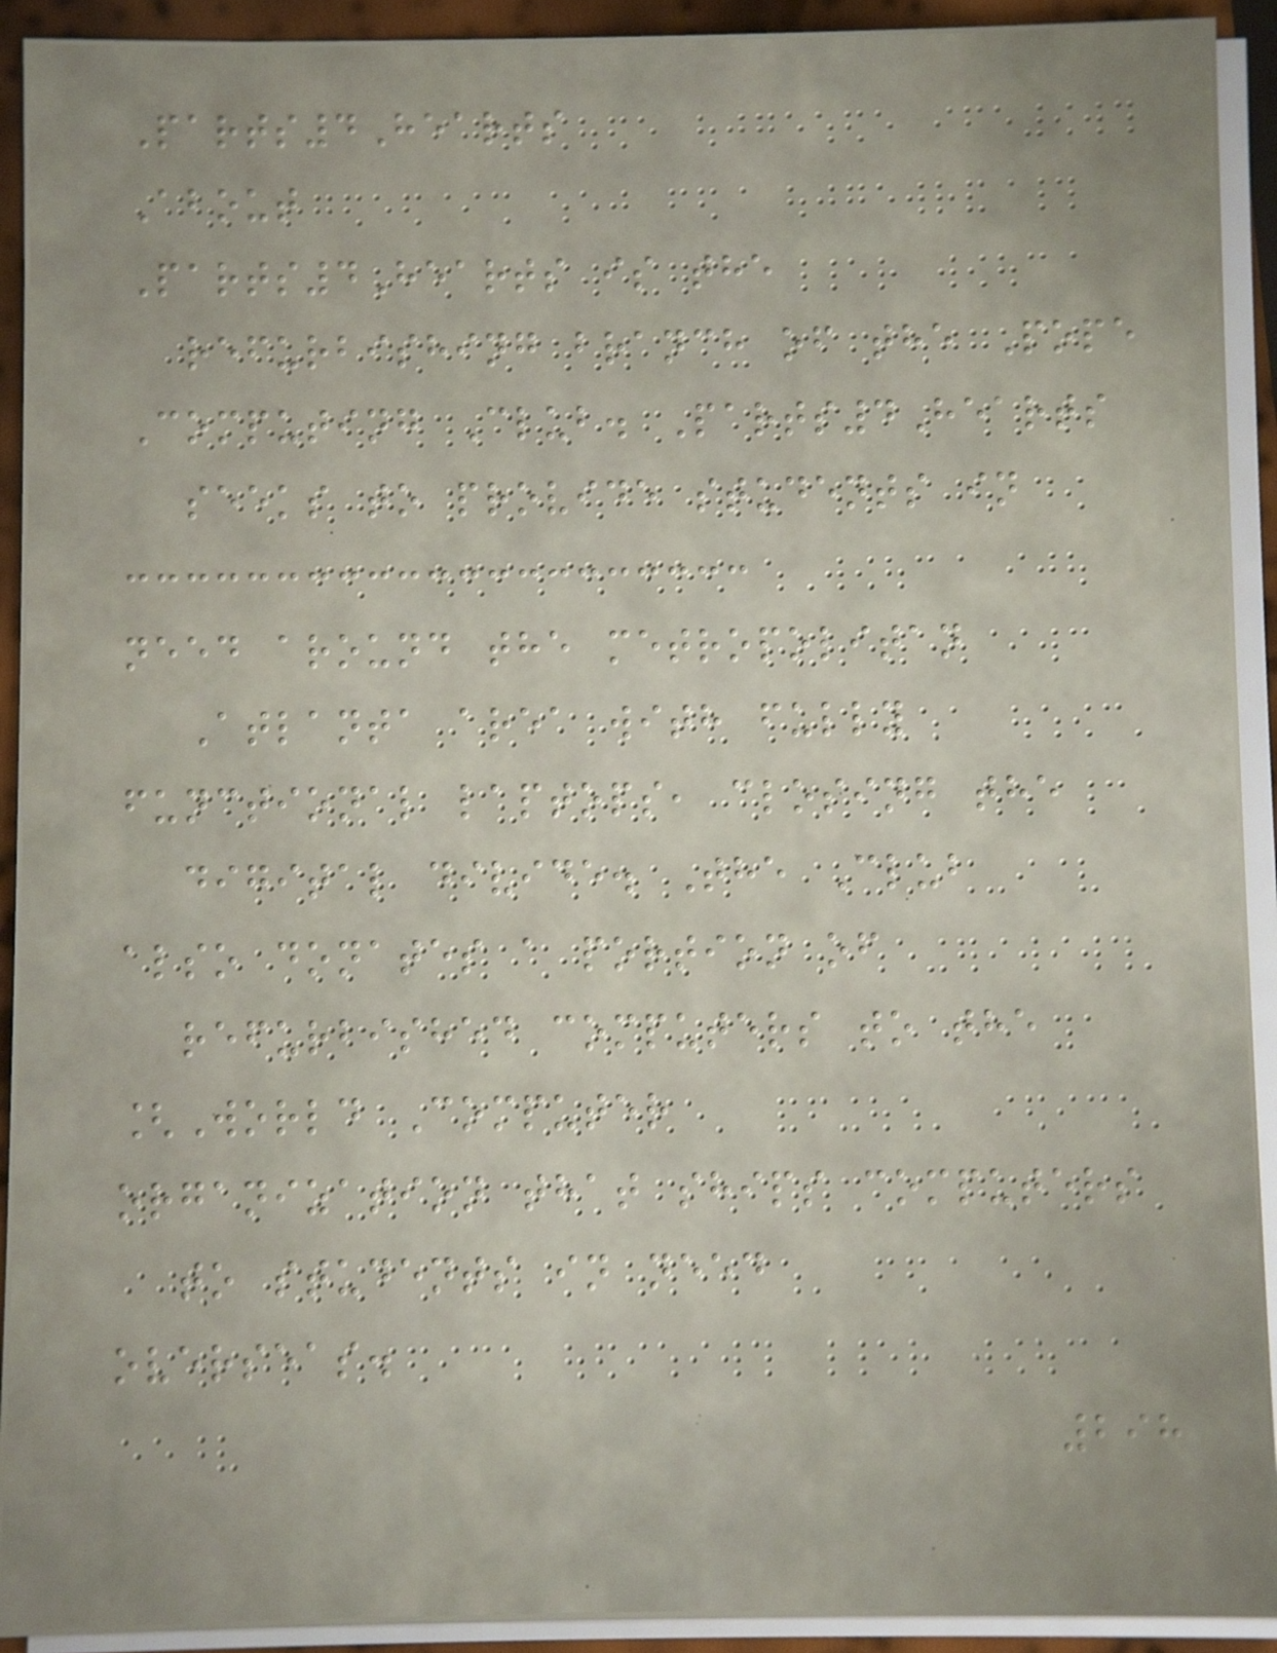Parts4Hearts
About
Parts4Hearts is the
refurbishing branch of the Pope
Computing Club. Parts4Hearts
seeks to provide students in
need around the metropolitan
Atlanta area with fully
functional laptops, closing the
digital divide. The Club
also donates a portion of
refurbished computers to the
[World Computer
organization that ships computers
to students in need
overseas.
298
